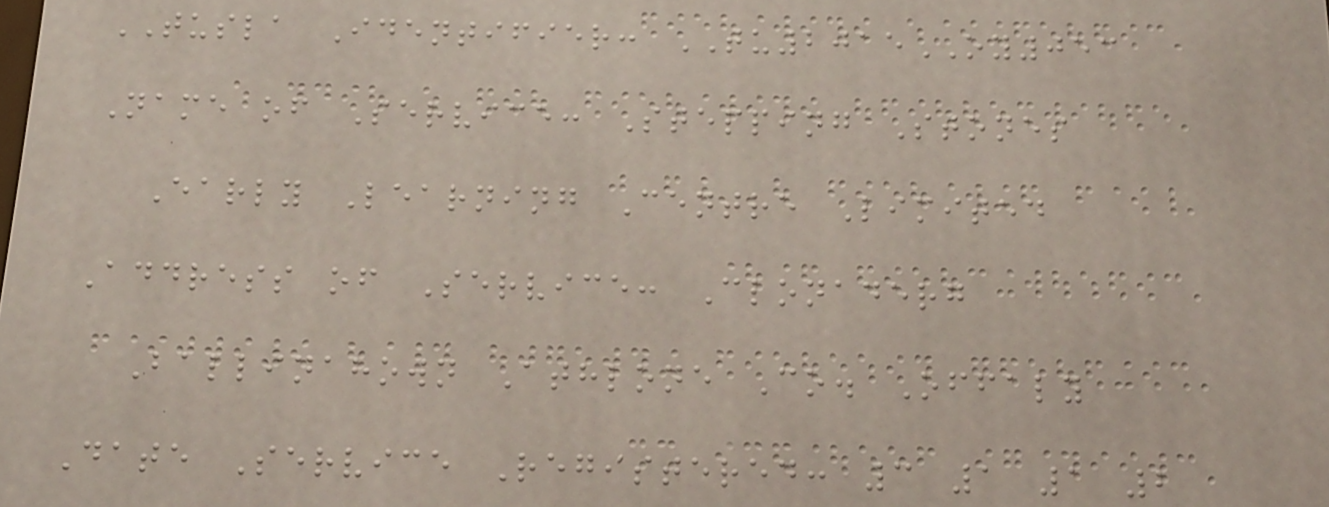TUSLA Identifier: TU2015OY053
Name of Service: Stepping Stones
Early Learning Centre Limited
Address of Service: Clonaderg
Ballinahown Athlone Co. Offaly
Date Service Registered: 3 1 1 2
